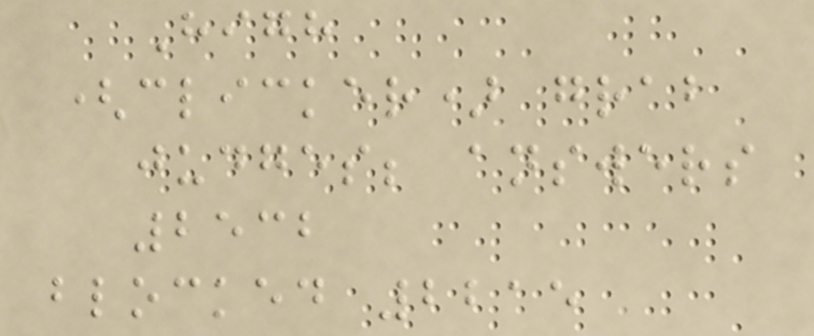High
(clicker) grab
judges; answers
2532
blocked 2215
